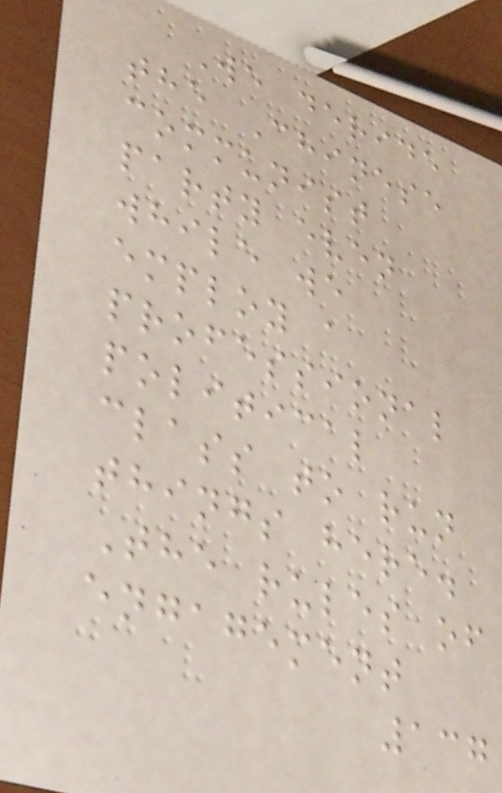We deride
the Chinese
communist
party even
while we
employ a
professional
political
class to run
things here.
The rules of
engagement
137
